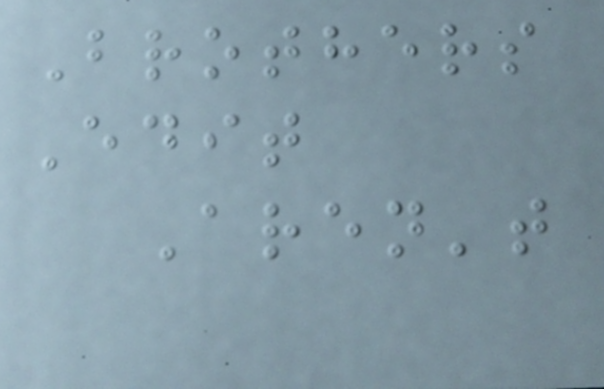Brothers
Edit
Aren't
